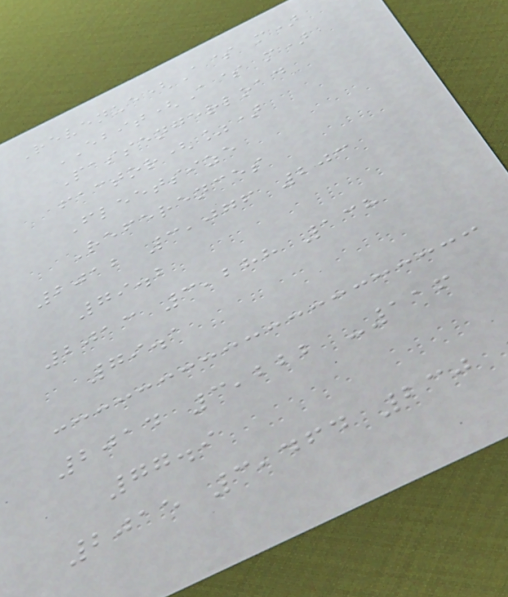Revenue(A$ m)
EBIT(A$ m)
Passengerload
factor(%)
Fleetsize
References
2012 3,076 203
79.2
2013 3,288 138
79.1
2014 3,222 -116
77.9
2015 3,464 230
